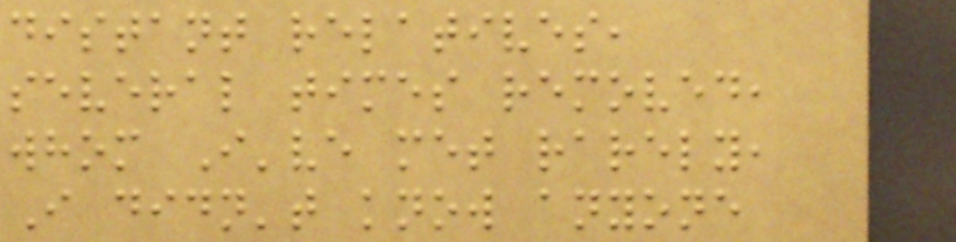distant relatives,
several times removed,
whom I've met rarely,
I didn't know anyone
